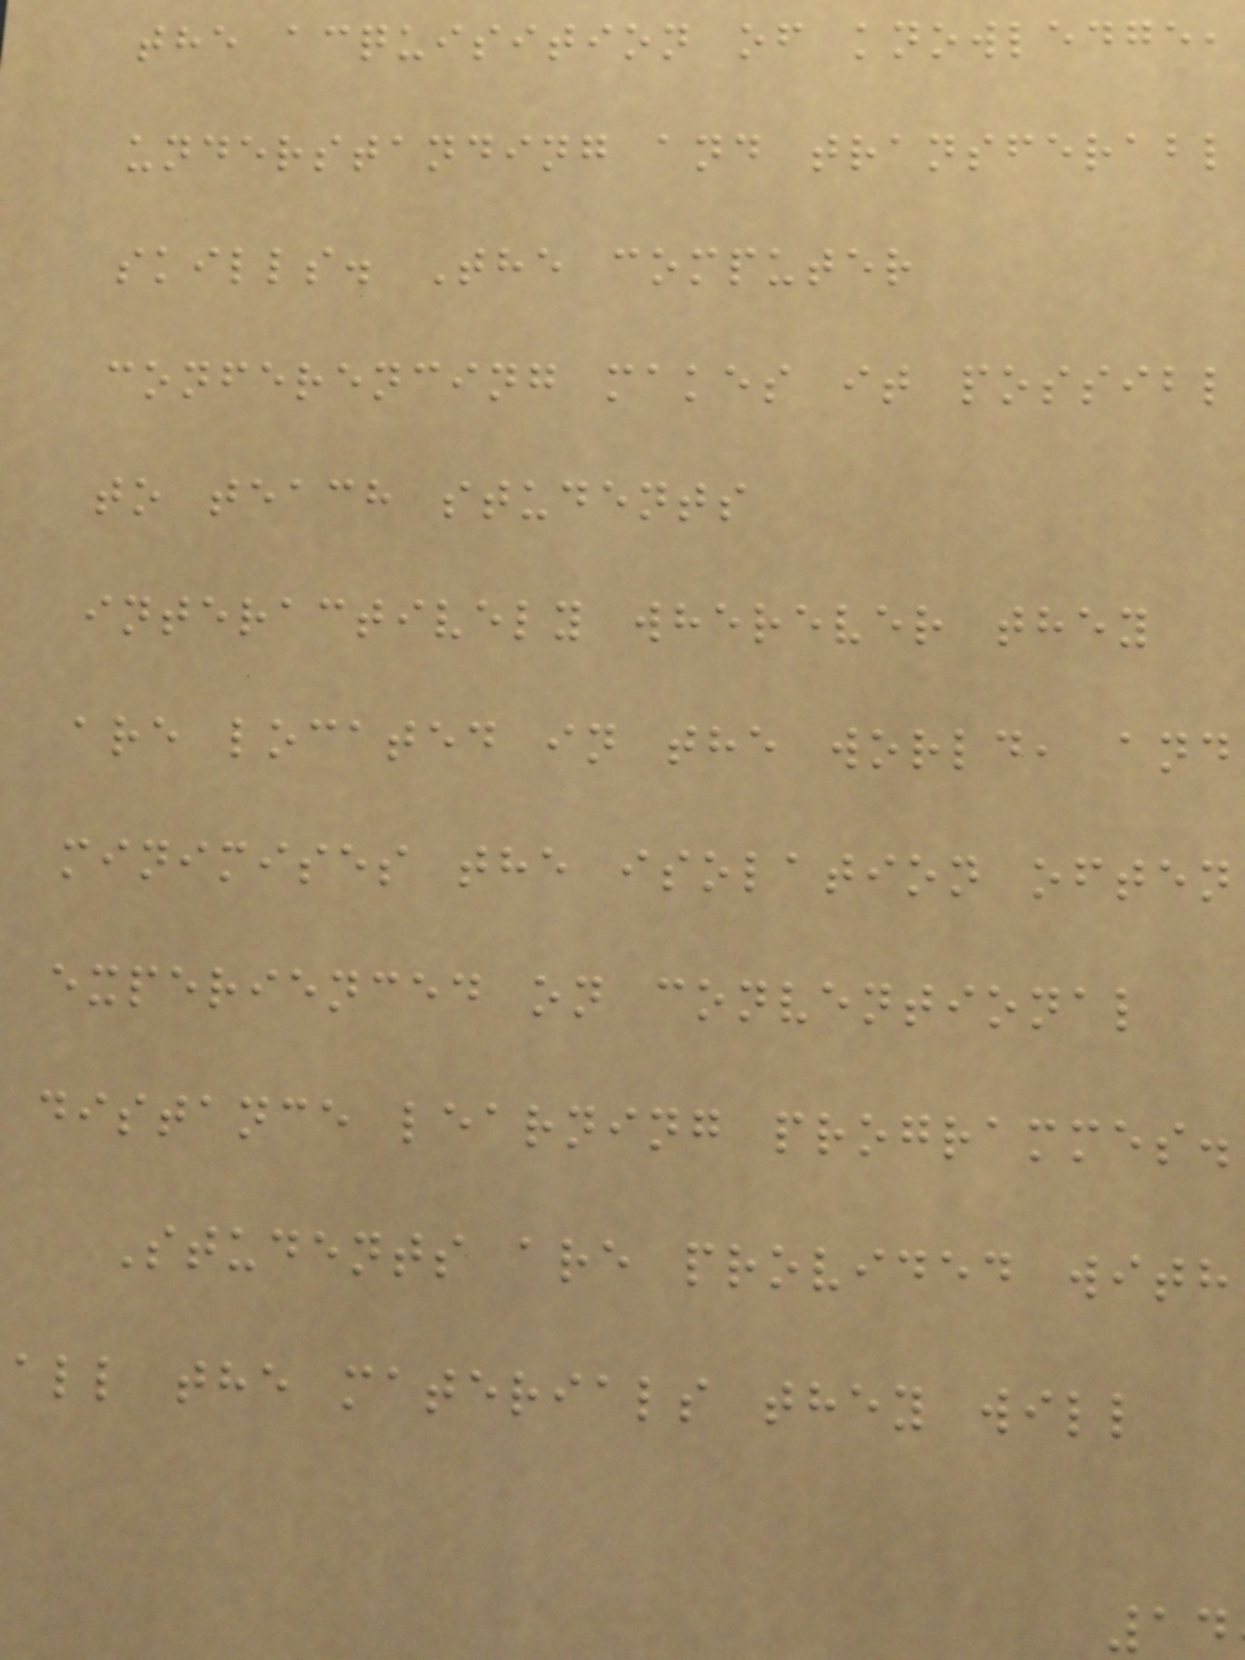the acquisition of knowledge,
understanding and transferabl
skills. The computer
conferencing makes it possibl
to teach students
interactively wherever they
are located in the world, and
minimises the isolation often
experienced on conventional
distance learning programmes.
Students are provided with
all the materials they will
